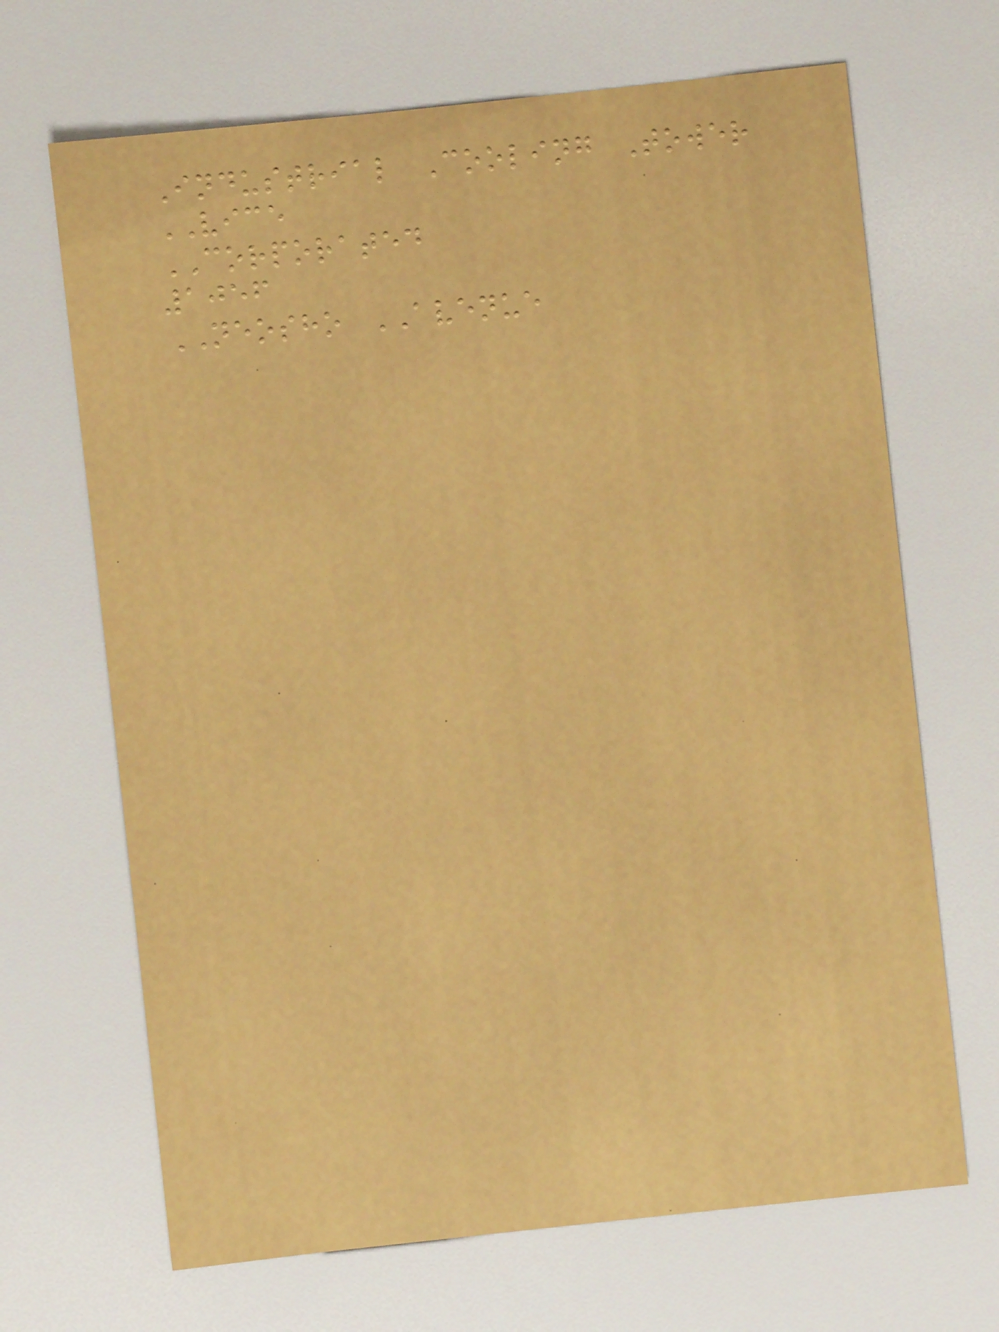Industrial Cooling Tower
VICE
CORPORATED
1056
NEOSHO AVENUE
